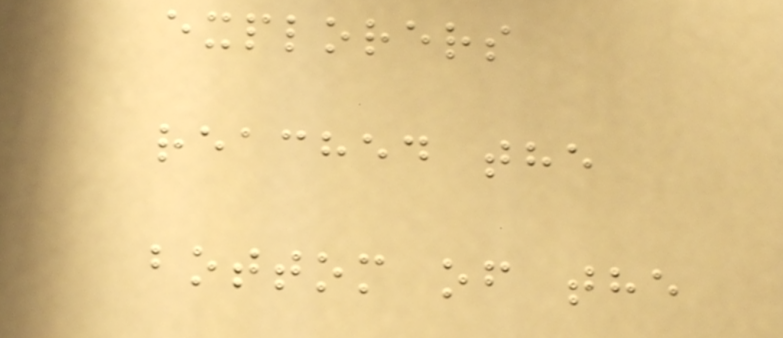explorers
reached the
bottom of the
